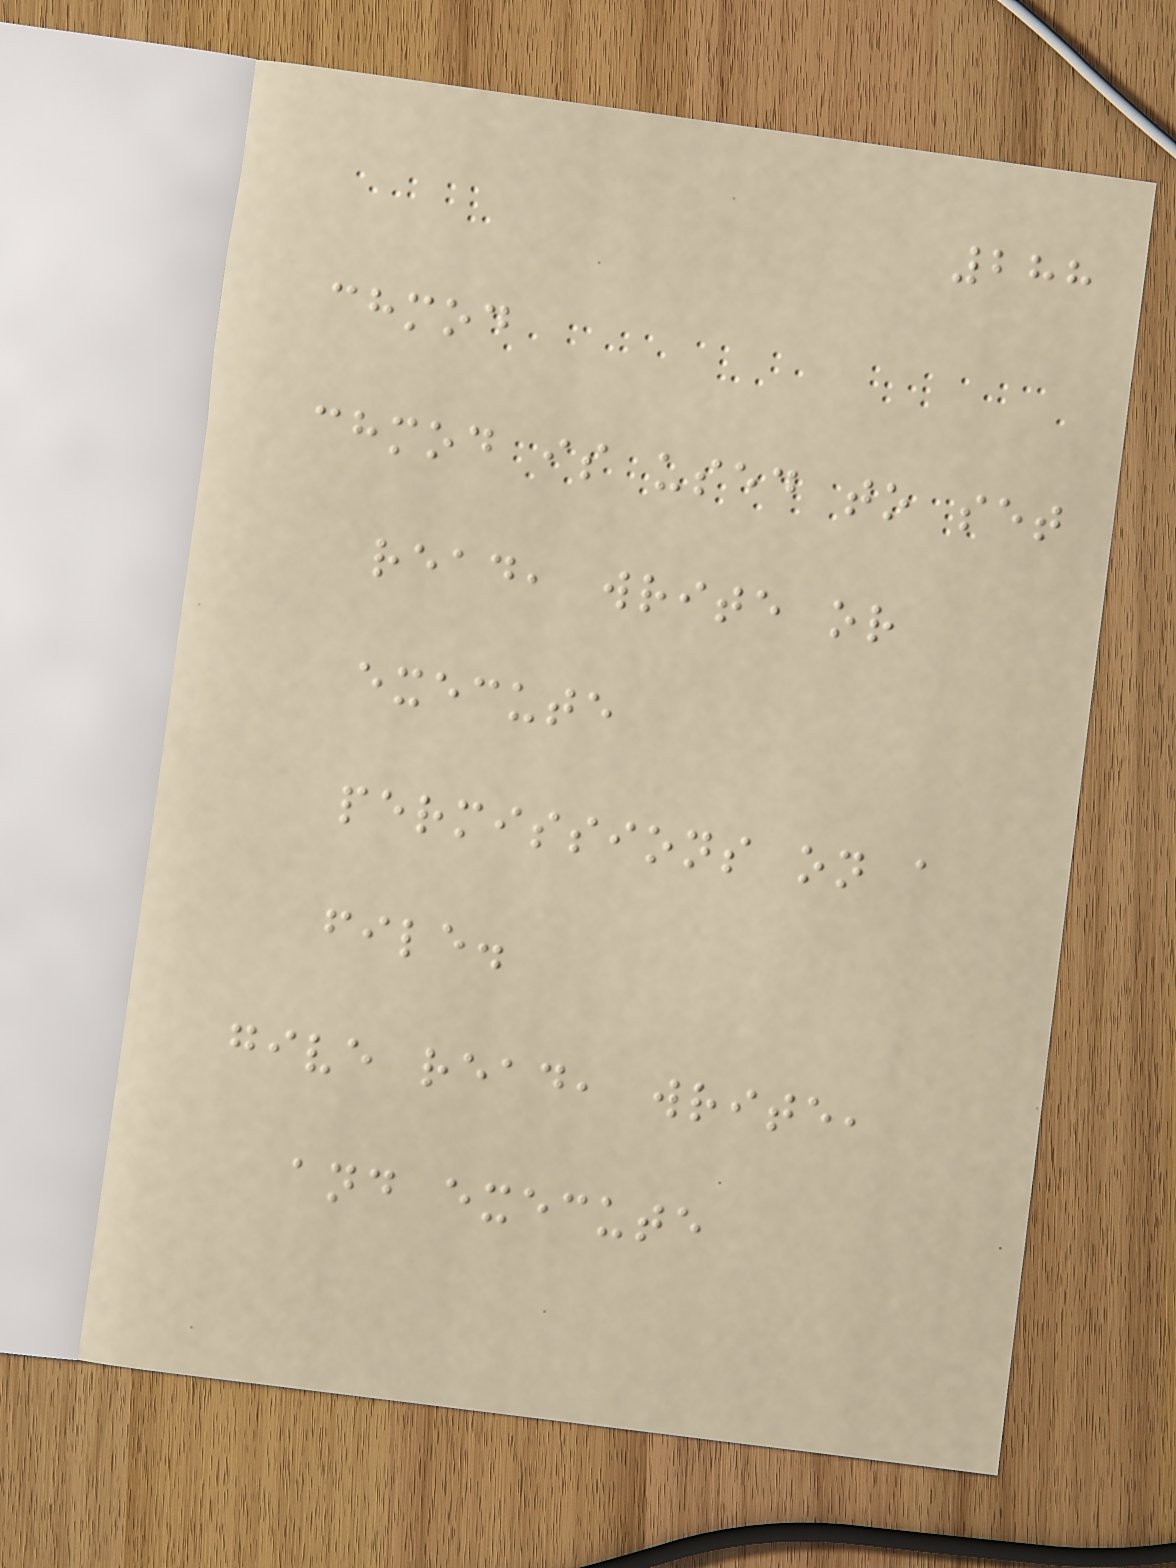288
chmod
chmod is used to set
read, write or
execute
permissions on a
file.
give read, write,
and execute
